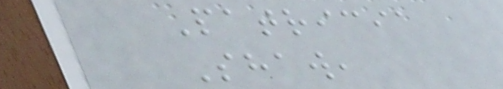Patricia
Shaw,
